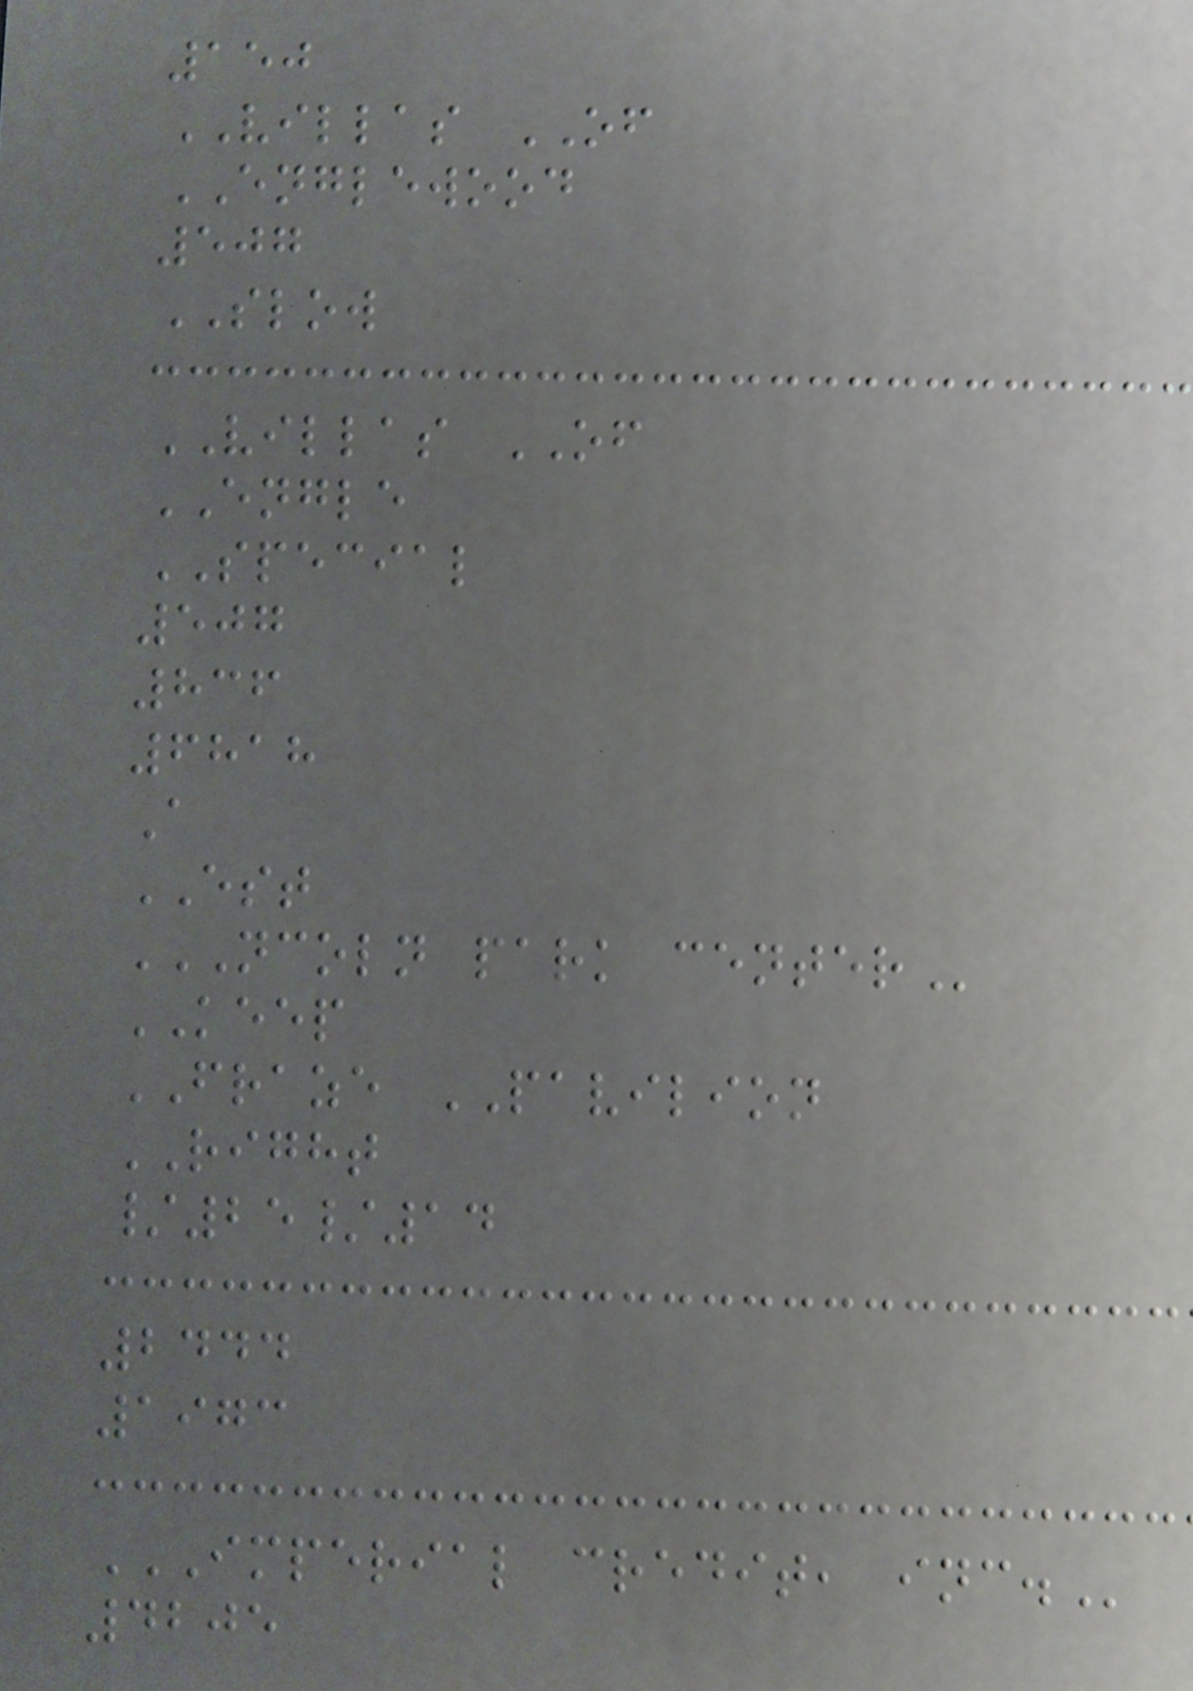150
VILLAS OF
ENGLEWOOD
507
SLOW
VILLAS OF
ENGLE
SPECIAL
507
836
6818
A
EST
NCOLN PARK CENTER
KEEP
FRAZE PAVILION
RIGHT
/25/14
2444
1973
IMPERIAL CREDIT, INC.
4205
